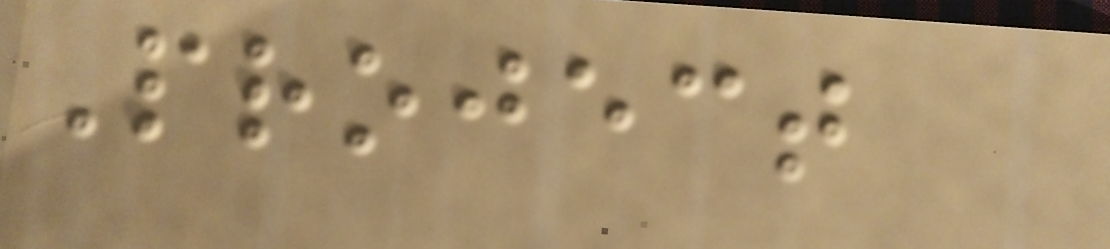Project
